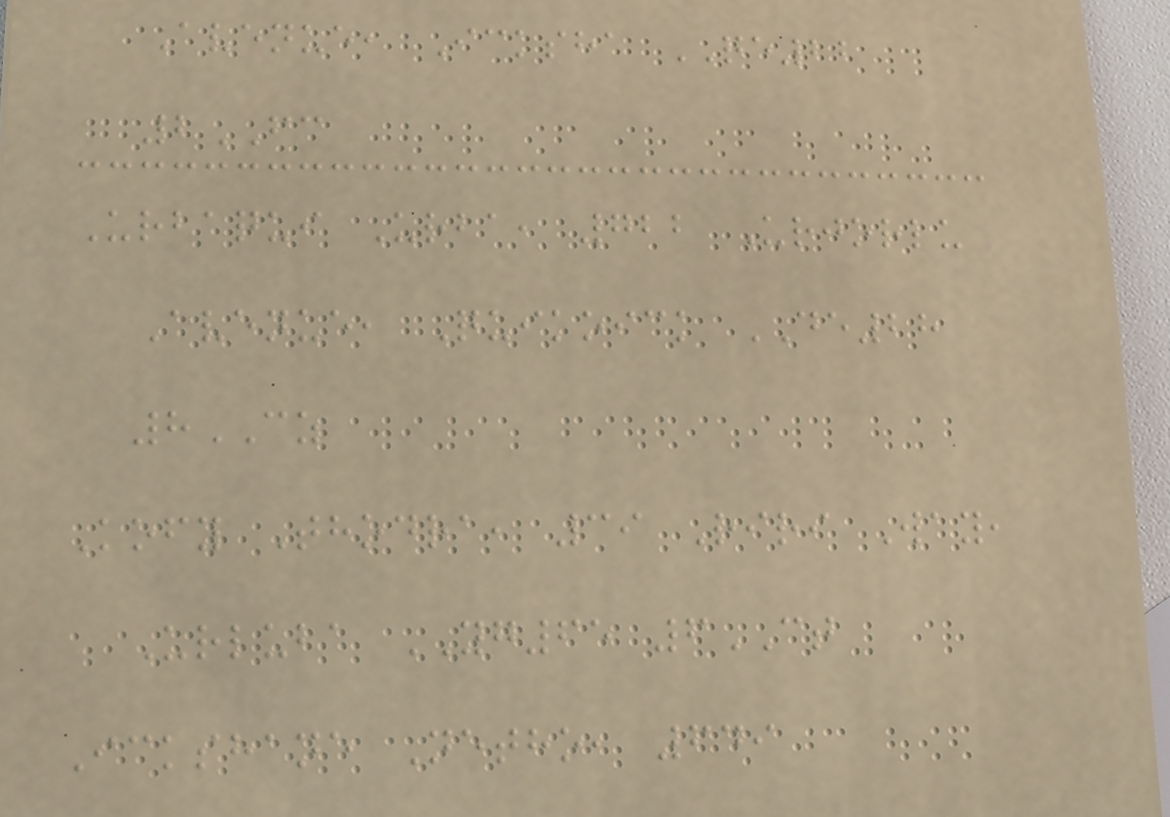Avenue, Icksha QE22
2FC
Urbaqui Urba, 722 Urjorlu
Avenue, Quikoick DE28
8CZ
Kofy Thodra, 39 Riri Way,
Urluba YG65 6CT
Ickshane Netho, 649
